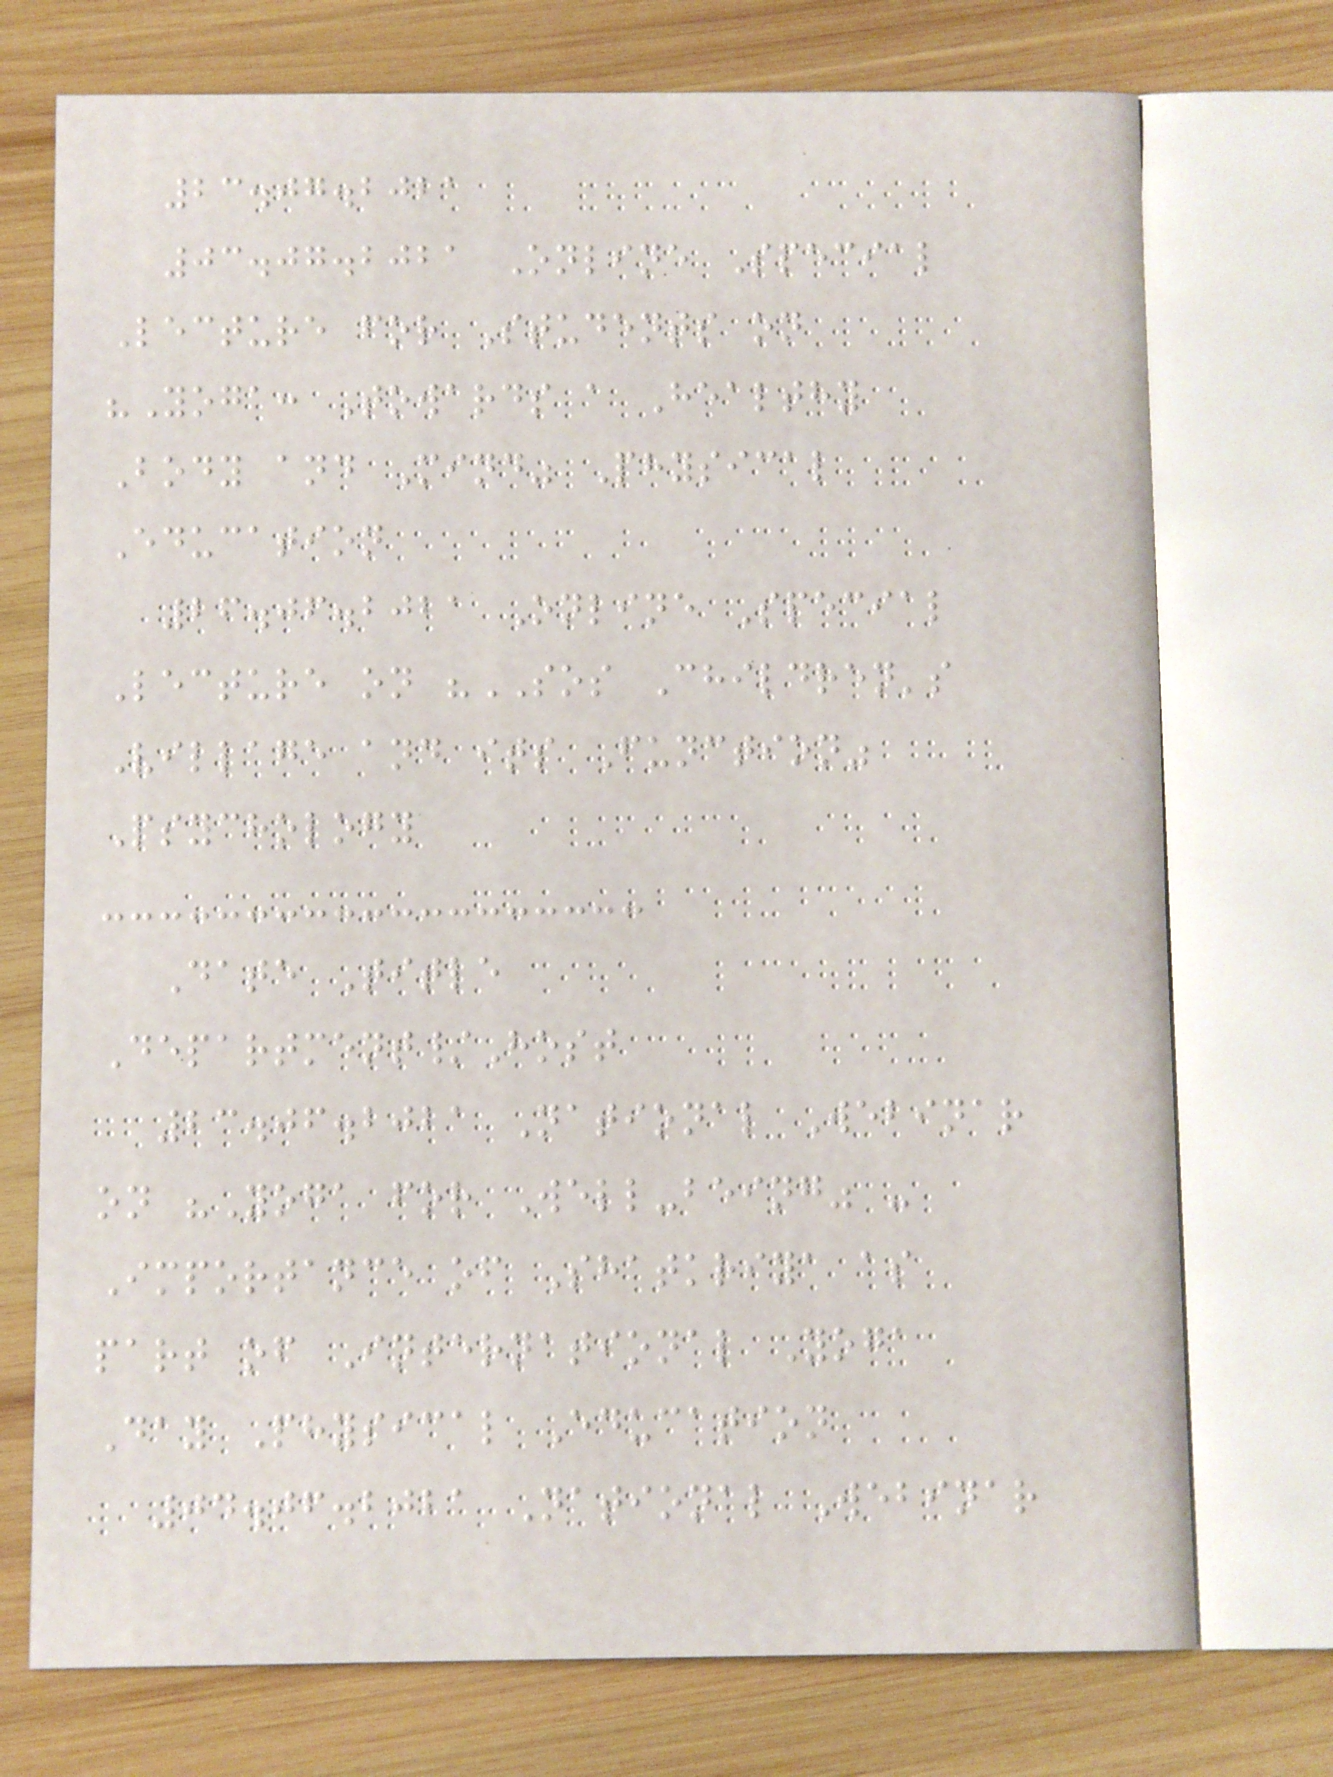23.07.2021
03.07.2021 Online Special
Lecture for Students on
"Yoga: Towards a Healthy
Body and Mind" Physical
Education
26.06.2021 Online Special
Lecture on "SOS Children's
Village and its Function"
Psychology
Date Title
Department/Host
23.06.2021 National Webinar
on "Yoga for Well-being" -
Importance of Shatkriya as
part of International Yoga
Day Physical Education
04.06.2021 National Webinar
